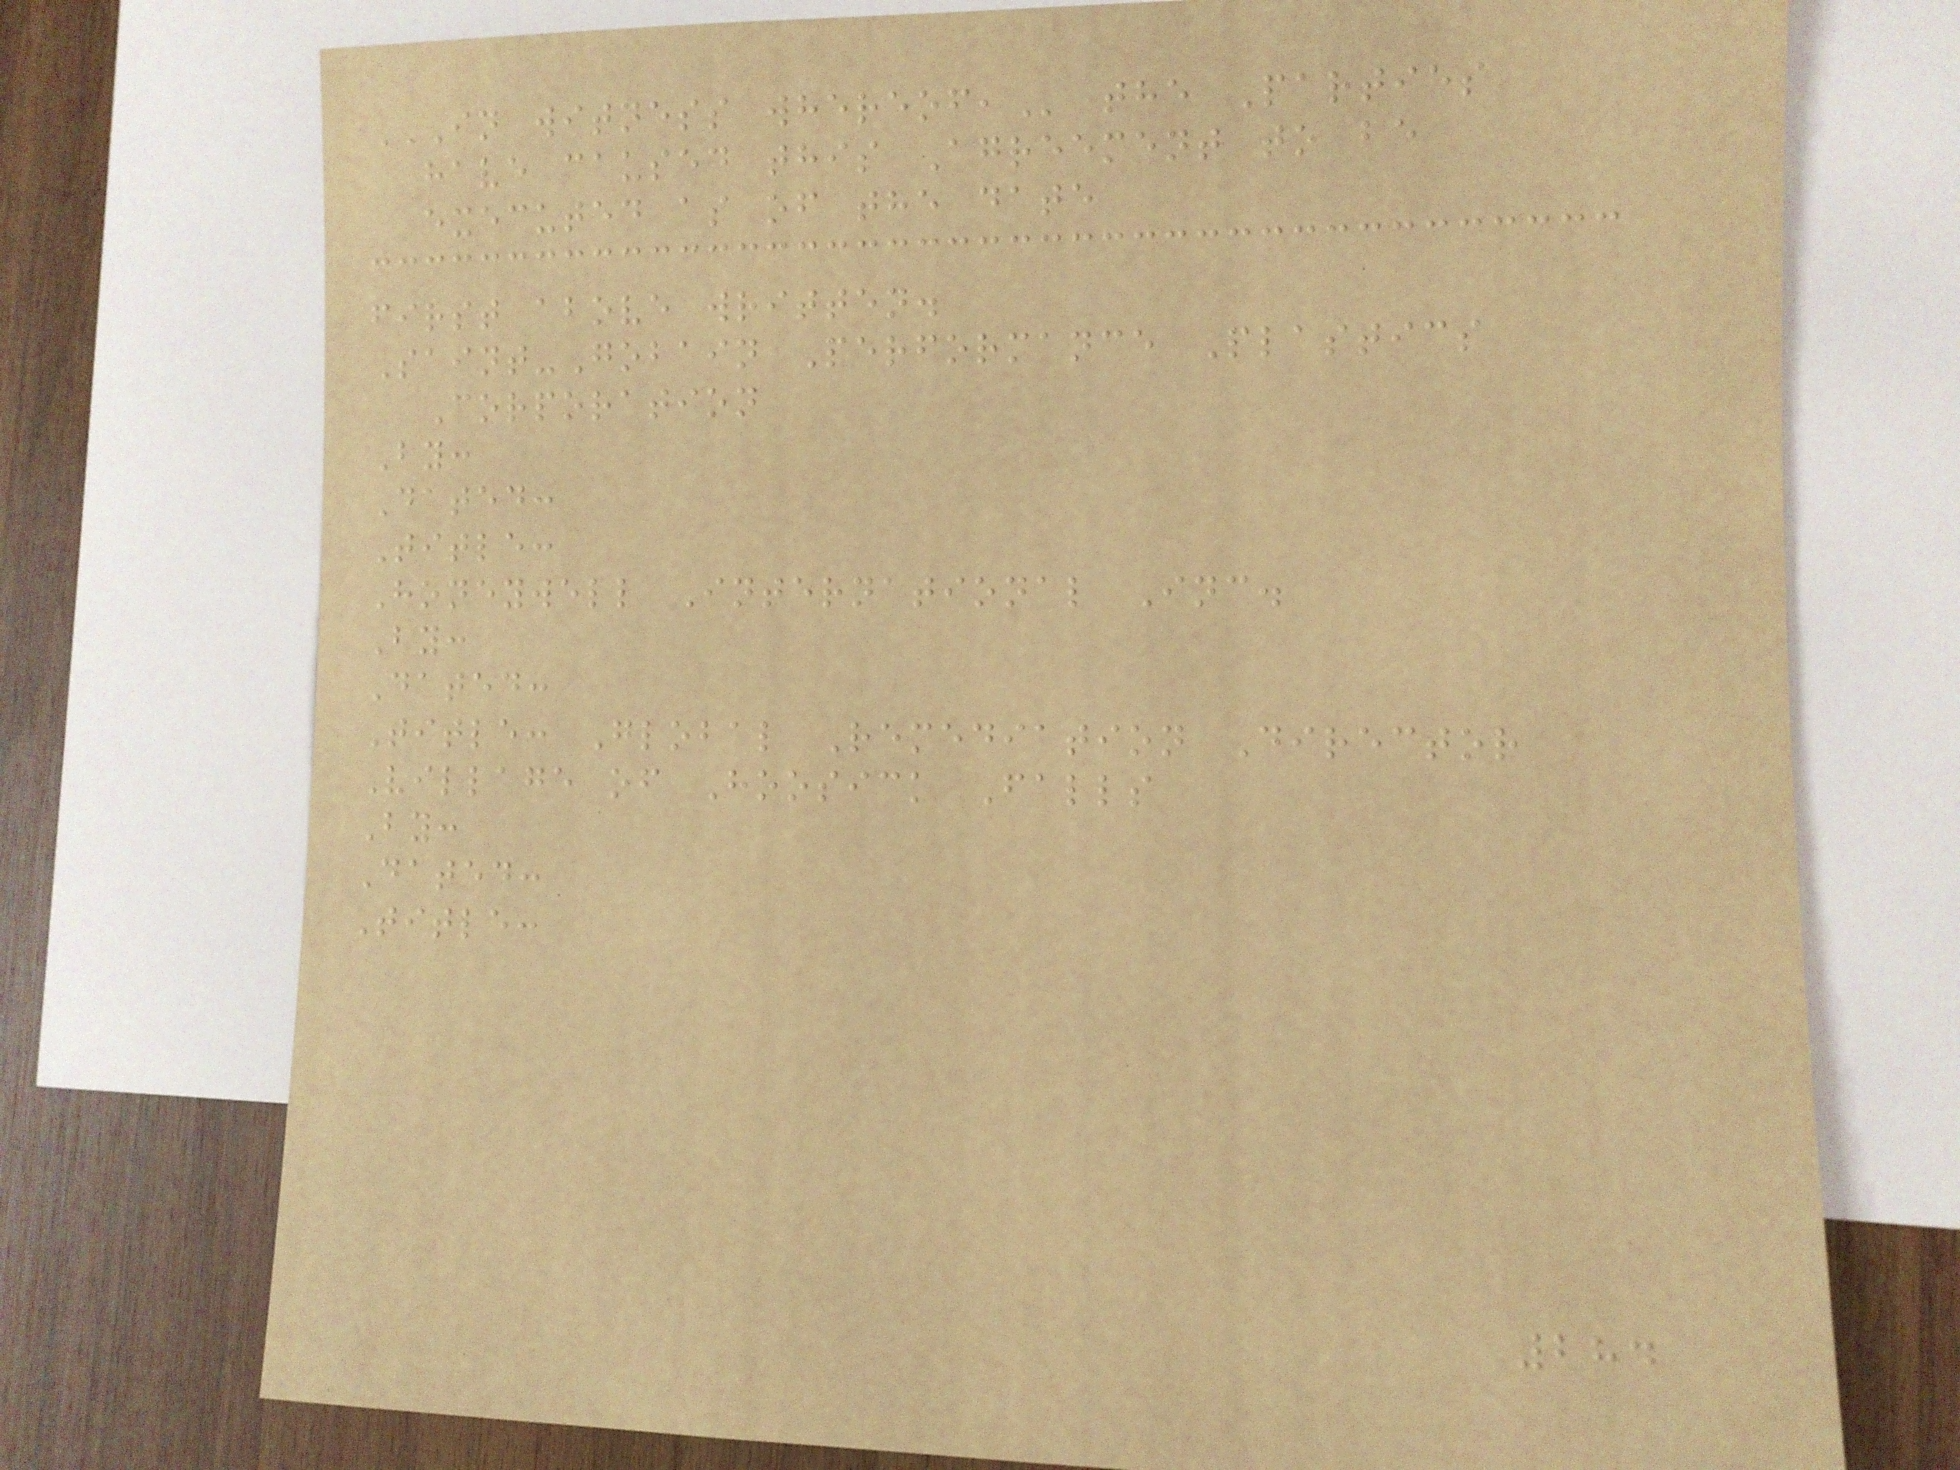IN WITNESS WHEREOF, the Parties
have caused this Agreement to be
executed as of the date
first above written.
Saint-Gobain Performance Plastics
Corporation
By:
Dated:
Title:
Honeywell International Inc.
By:
Dated:
Title: Global Remediation Director
Village of Hoosick Falls
By:
Dated:
Title:
284
